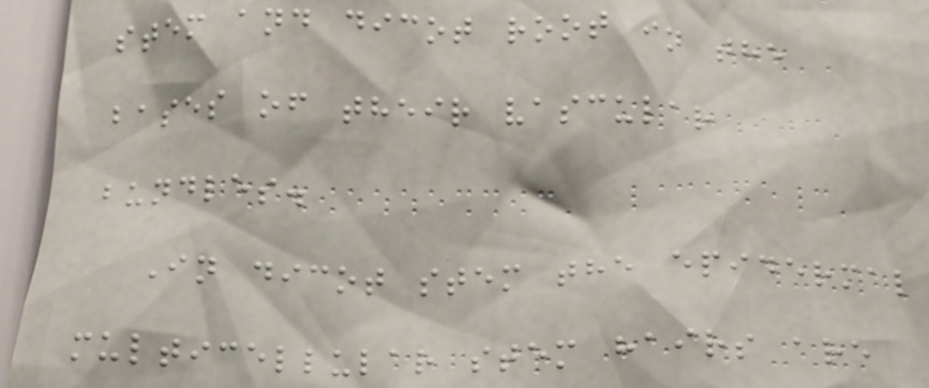stem and dicot root in the
bases of their vascular
bundles.
In dicot stem the epidermal
multicellular stem hairs are
